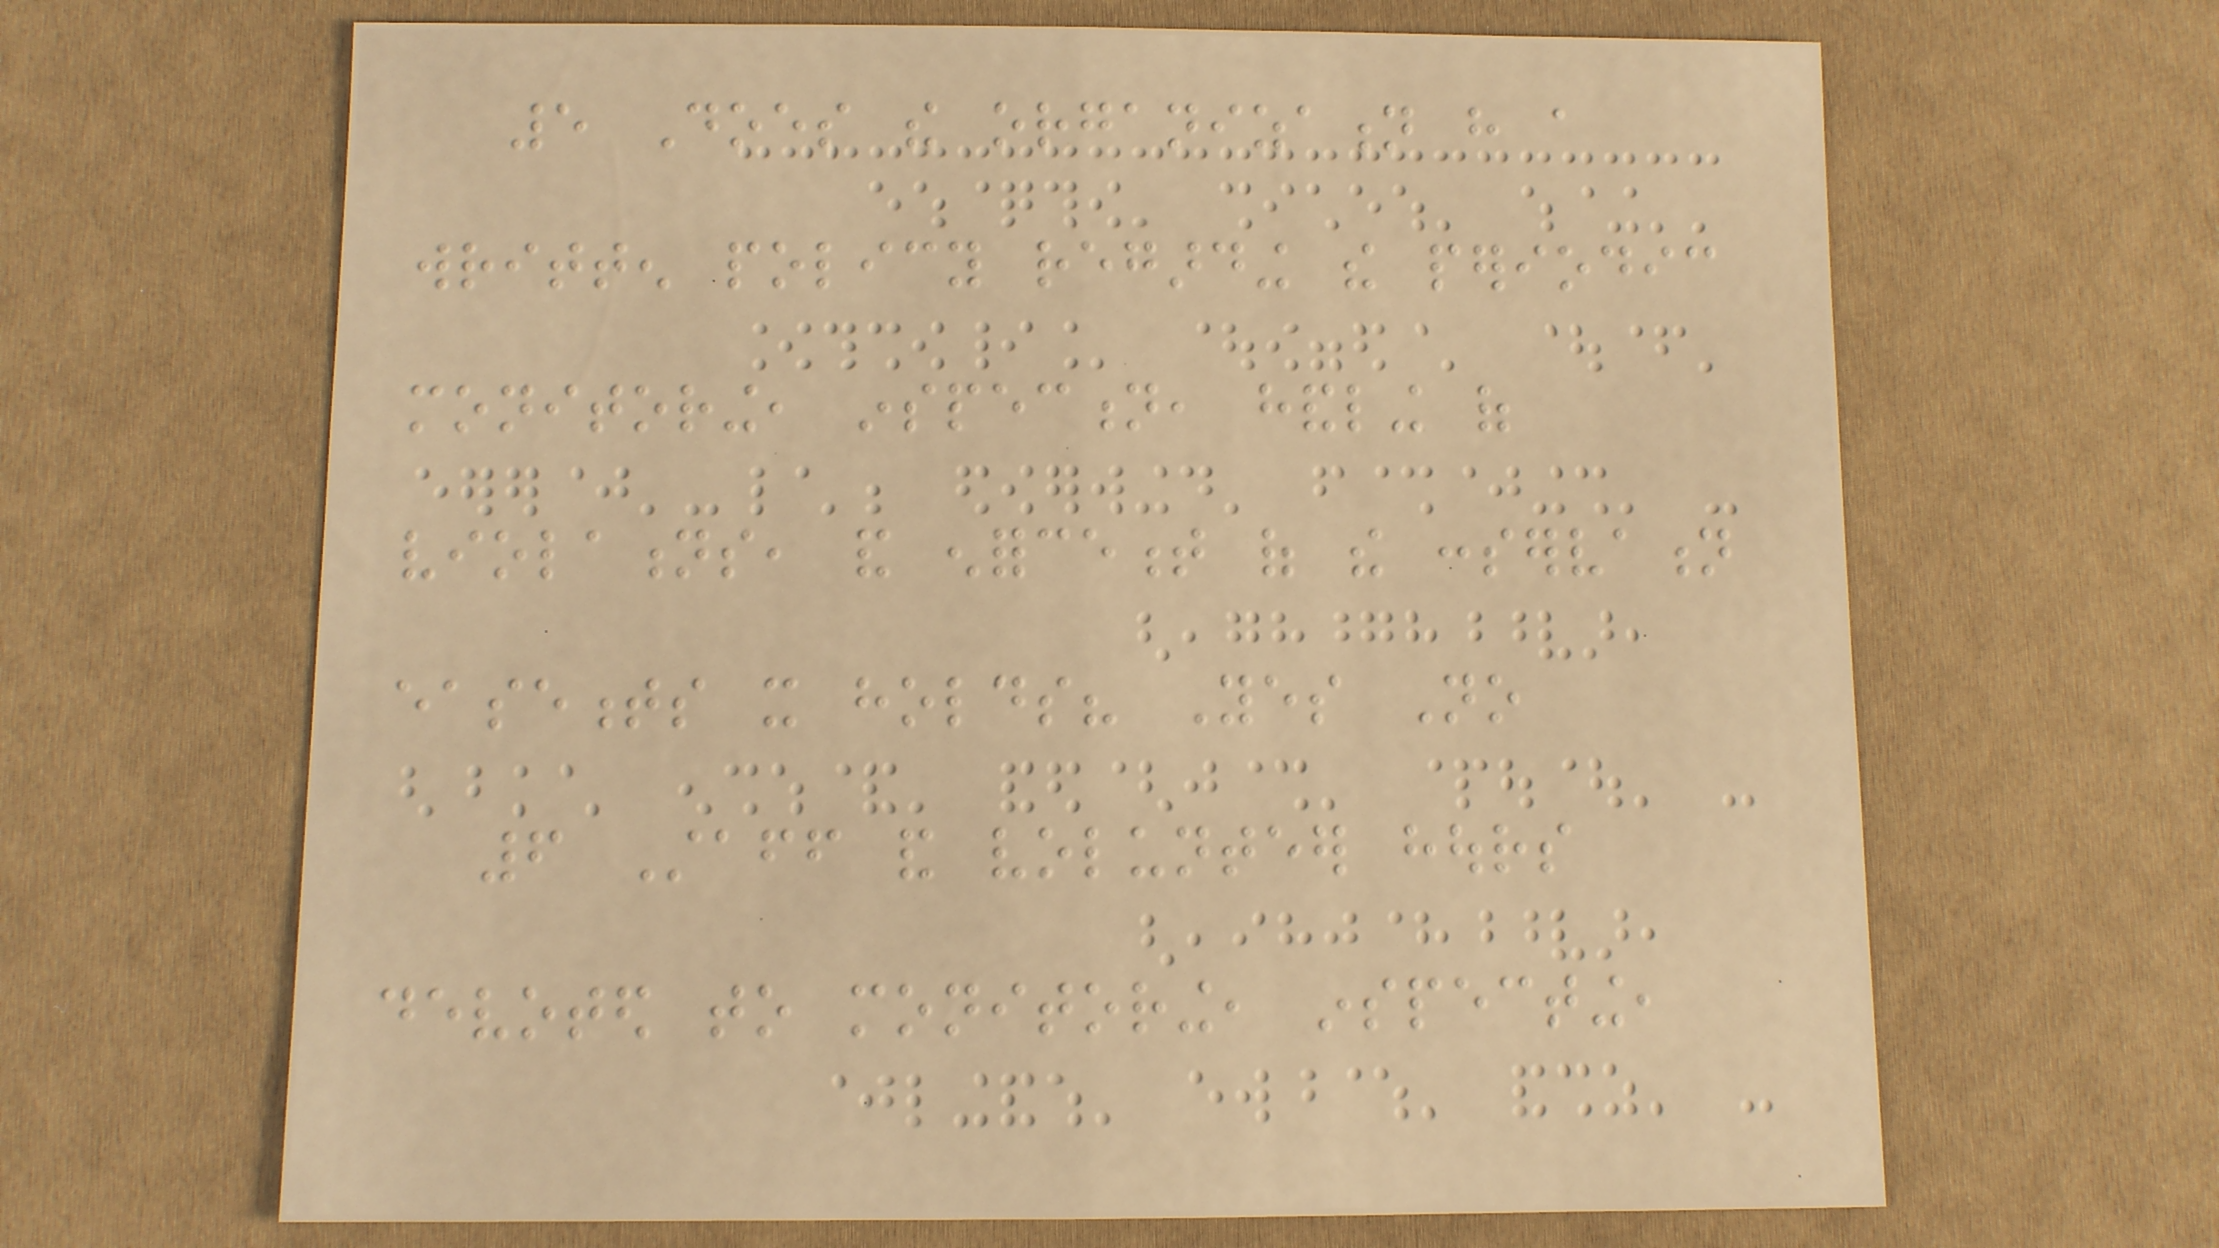5 Does the organization have a
written policy regarding the periodic
monitoring, inspection, handling of
violations, and enforcement of the conservation
easements it holds? Yes No
6 Staff and volunteer hours
devoted to monitoring, inspecting,
